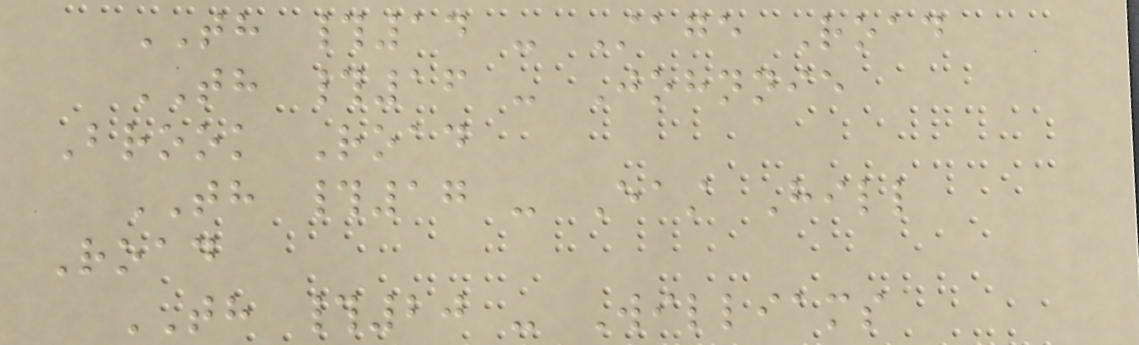TH #14 - Stage Road
TH #16 - Johnnie
Brook Road
TH #17 - East Hill
Road
TH #20 - Williams
